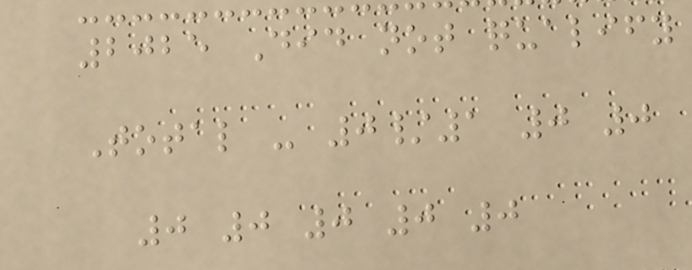2025 Did not qualify
Total - 0/1 0 0
0 0 0 0 0
